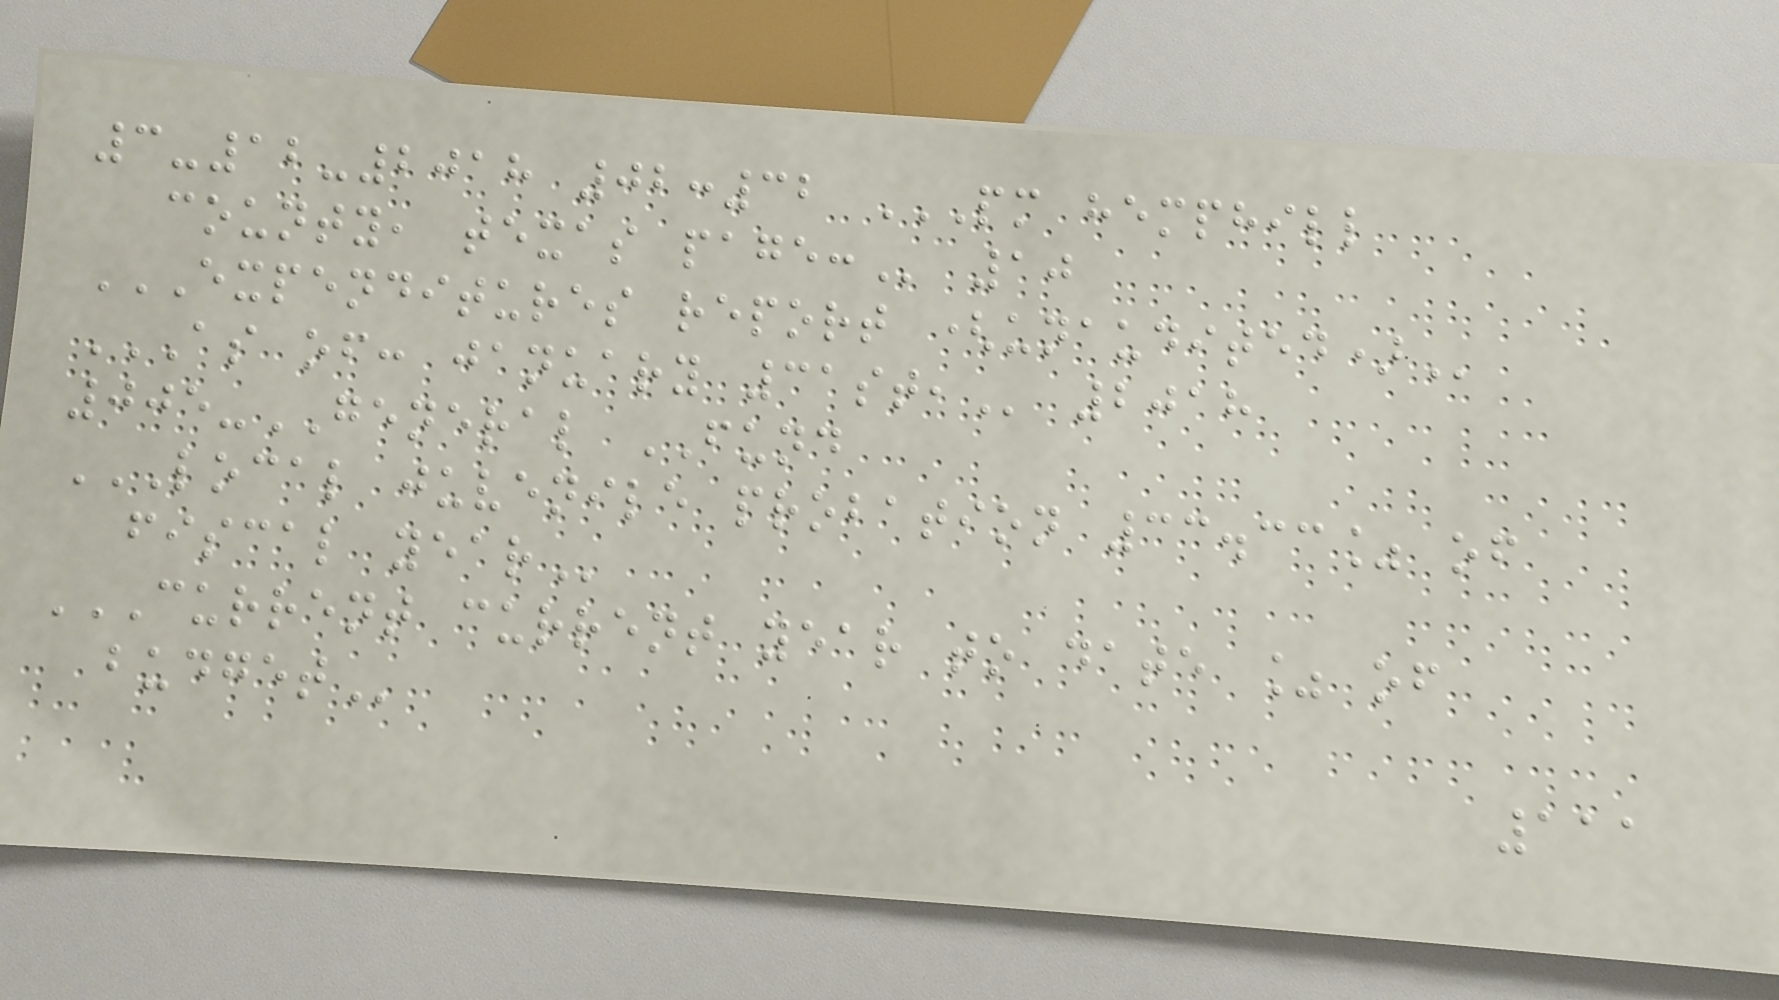3-12-2018 02:32 PM HEMPHILL
COUNTY, TEXAS PAGE: 10
EXPENDITURES REPORT (UNAUDITED)
AS OF: JANUARY 31ST, 2018
005-GENERAL FUND
LOCAL JUVENILE PROBATION 33.33% OF
FISCAL YEAR
CURRENT CURRENT YEAR TO DATE % OF
BUDGET
111
